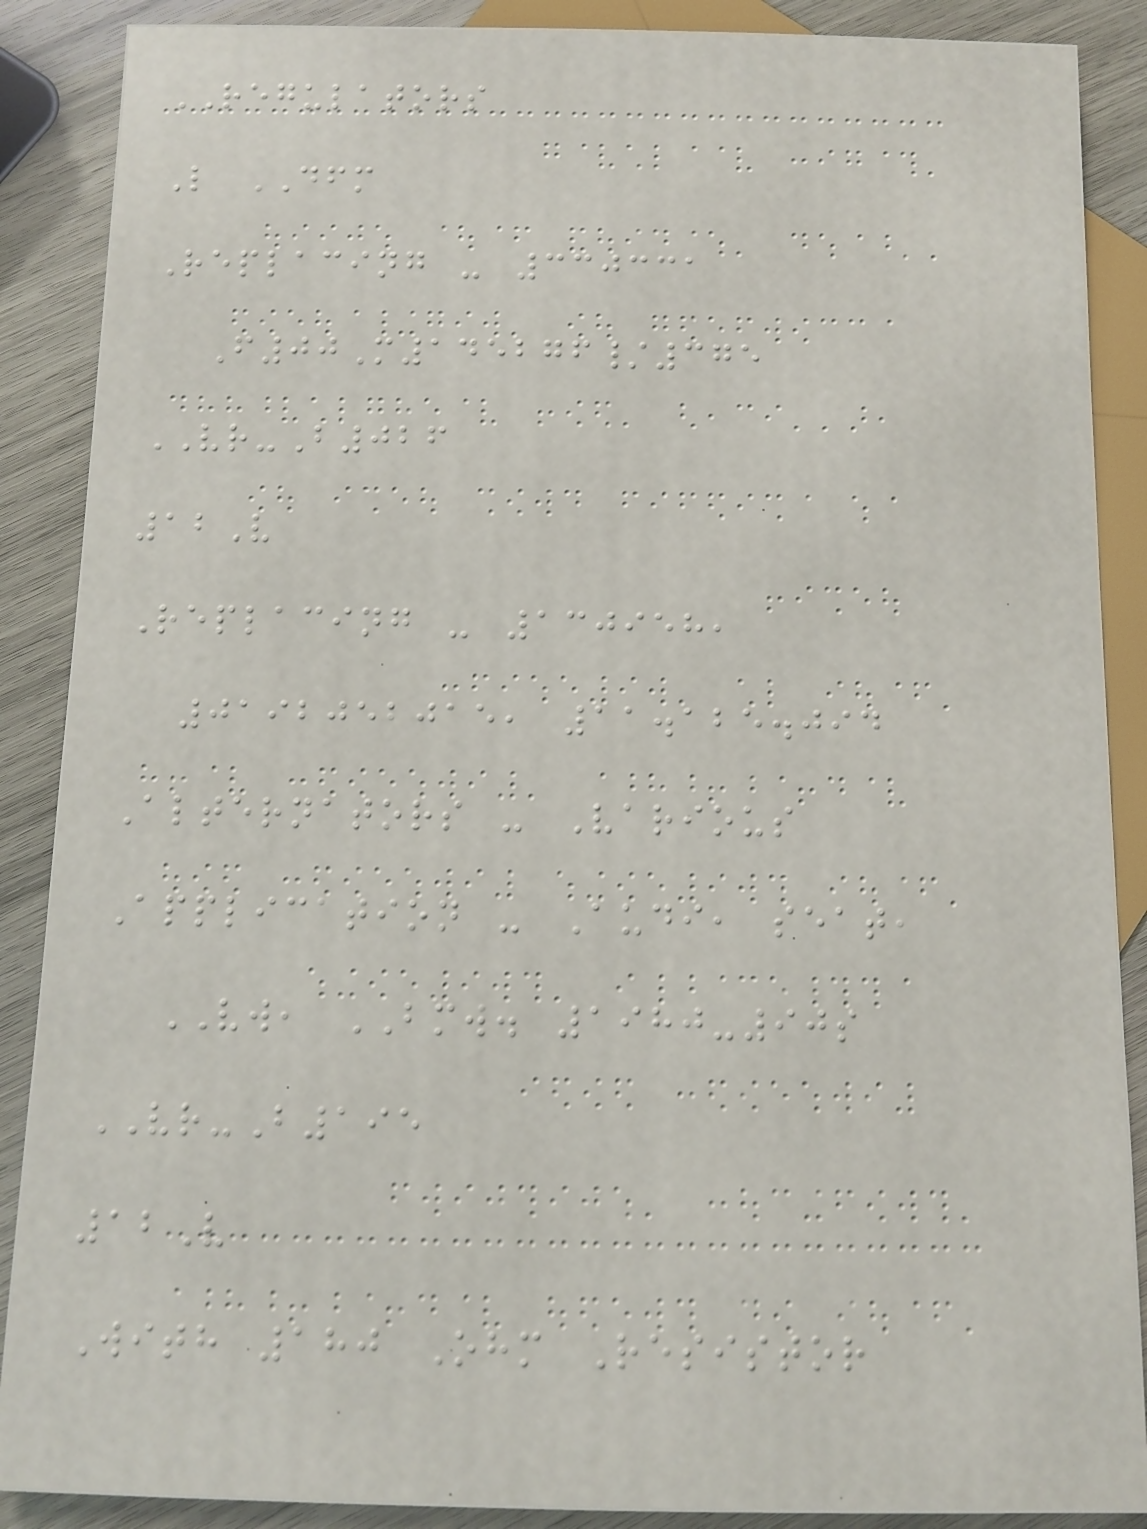REGULATORS
L DFM
Replacing - 330331
F00M145276/375
VR-B026
12V
Replacing - 130958,
0192052015, 11.125.094
Alternators - Various
Application - Audi, seat,
VW, BMW. 1980-90s
VR-B195
12V
With 180 Ohm Resistor
